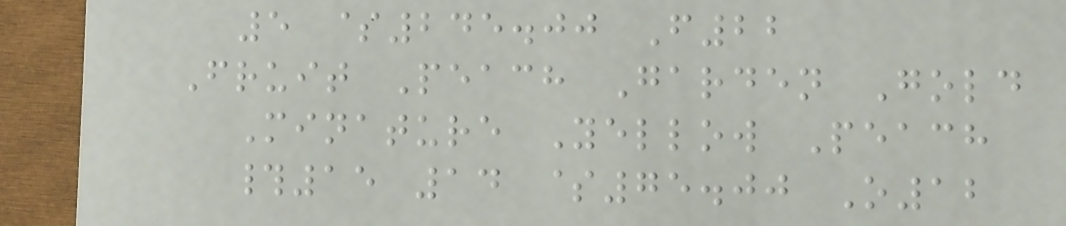5 $245.00 F22
Fruit Peach Garden Gold
Minature Yellow Peach
#15 14 $75.00 O12
